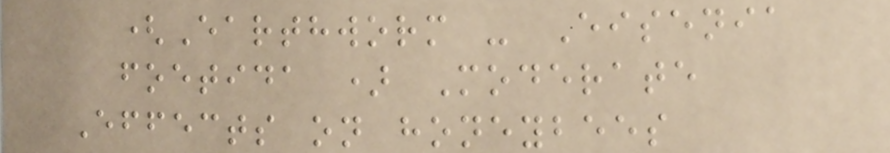(Earthworm - Eisenia
foetida ) Moderate
Effects on honeybees
